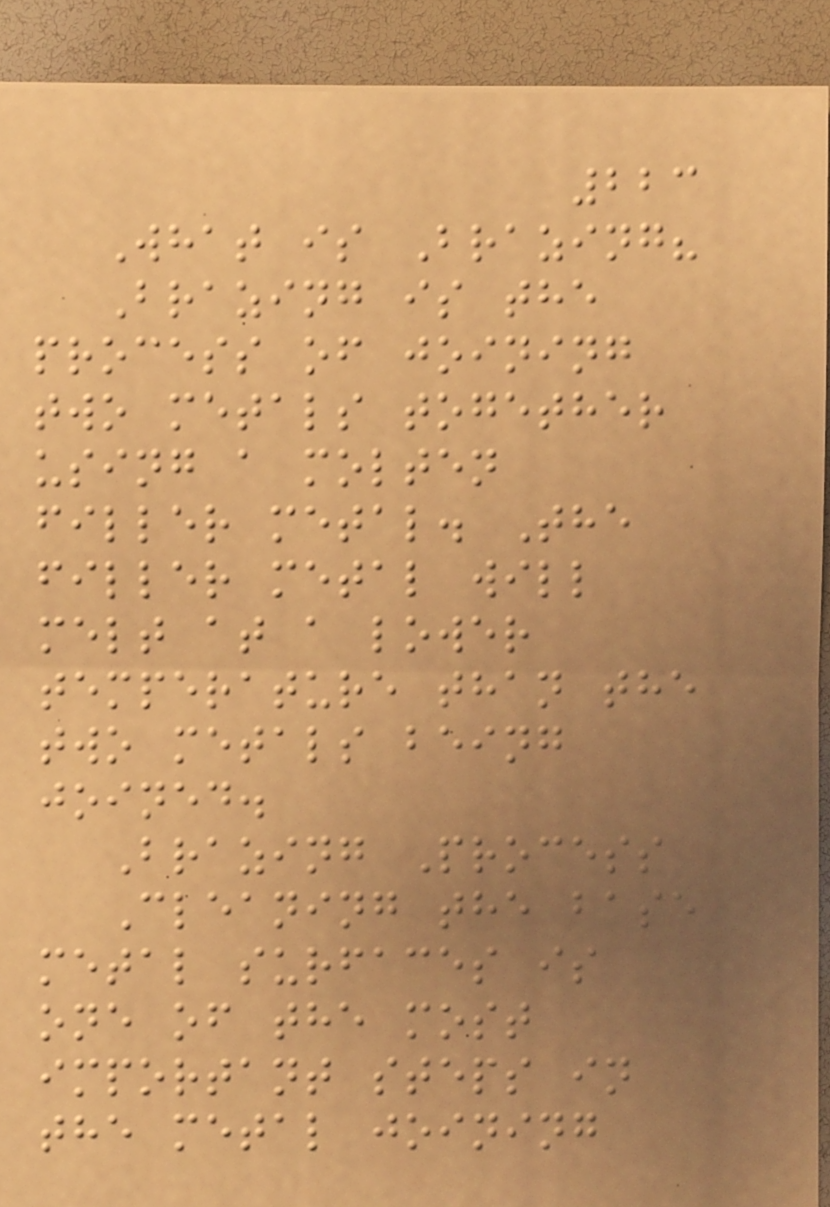223
What is Brazing?
Brazing is the
process of joining
two metals together
using a molten
filler metal. The
filler metal will
melt at a lower
temperature than the
two metals being
joined.
Brazing Process
Cleaning the base
metal surfaces is
one of the most
important steps in
the metal joining
